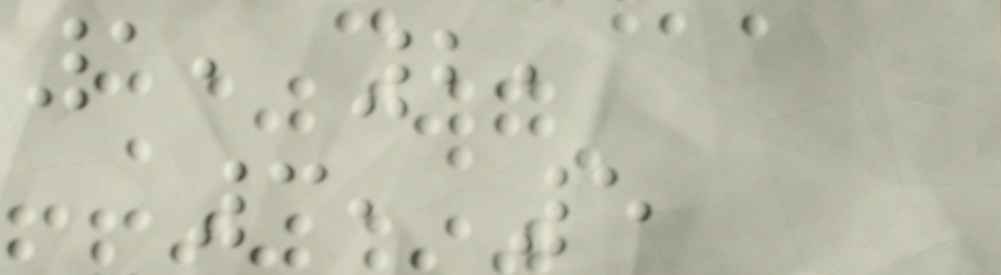1, 2,
3, 5
